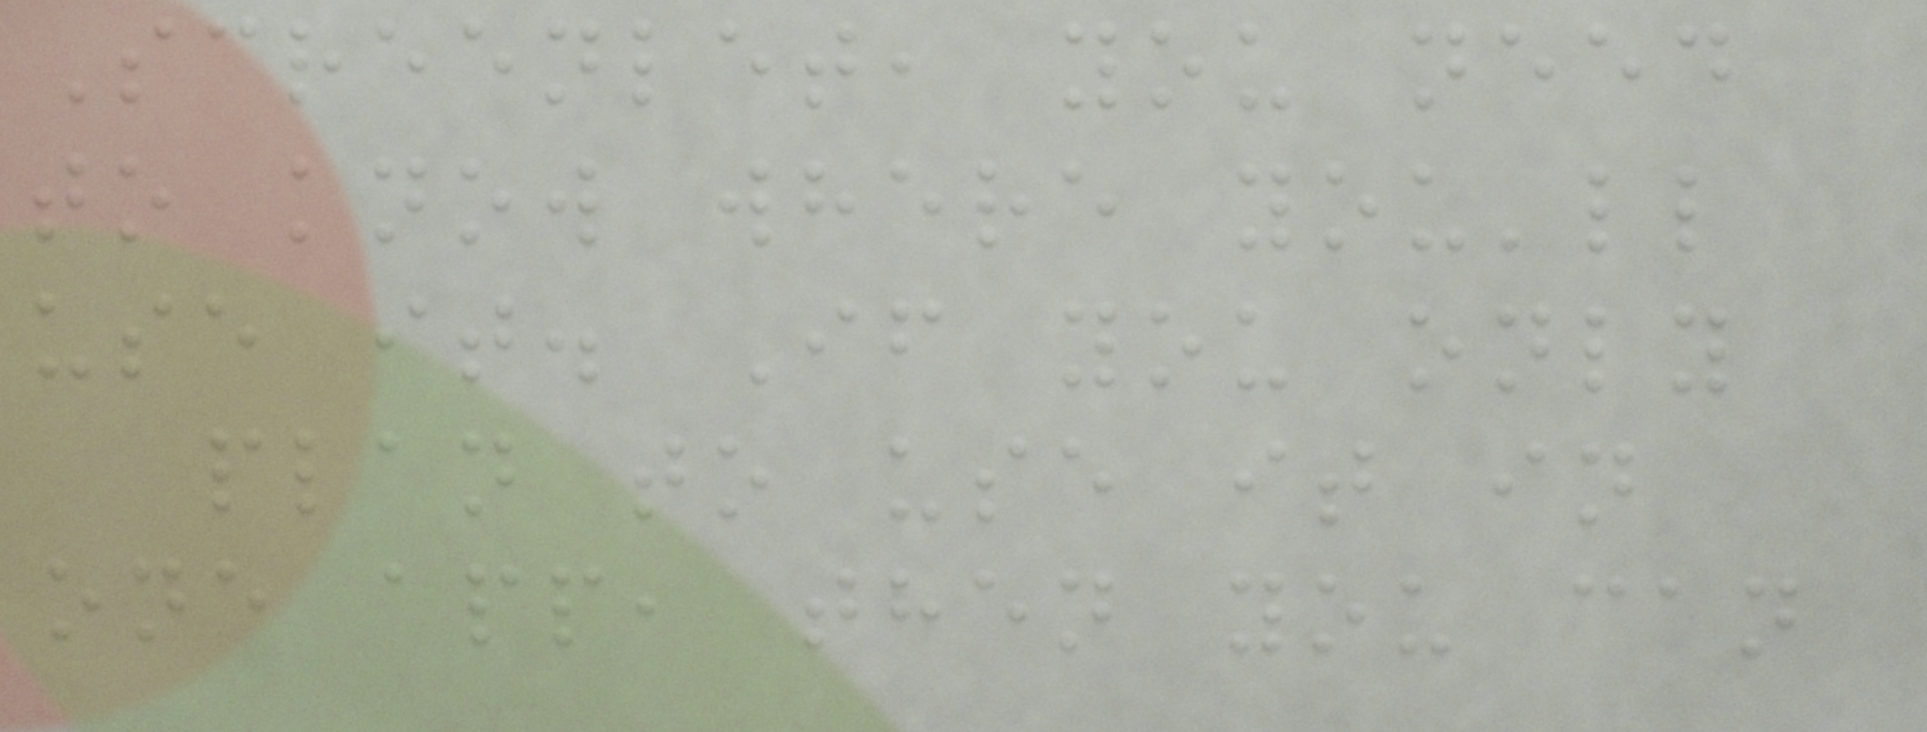Screenlet, you need
to know where you'll
use it. If you only
plan to use it in
one app, then you can
